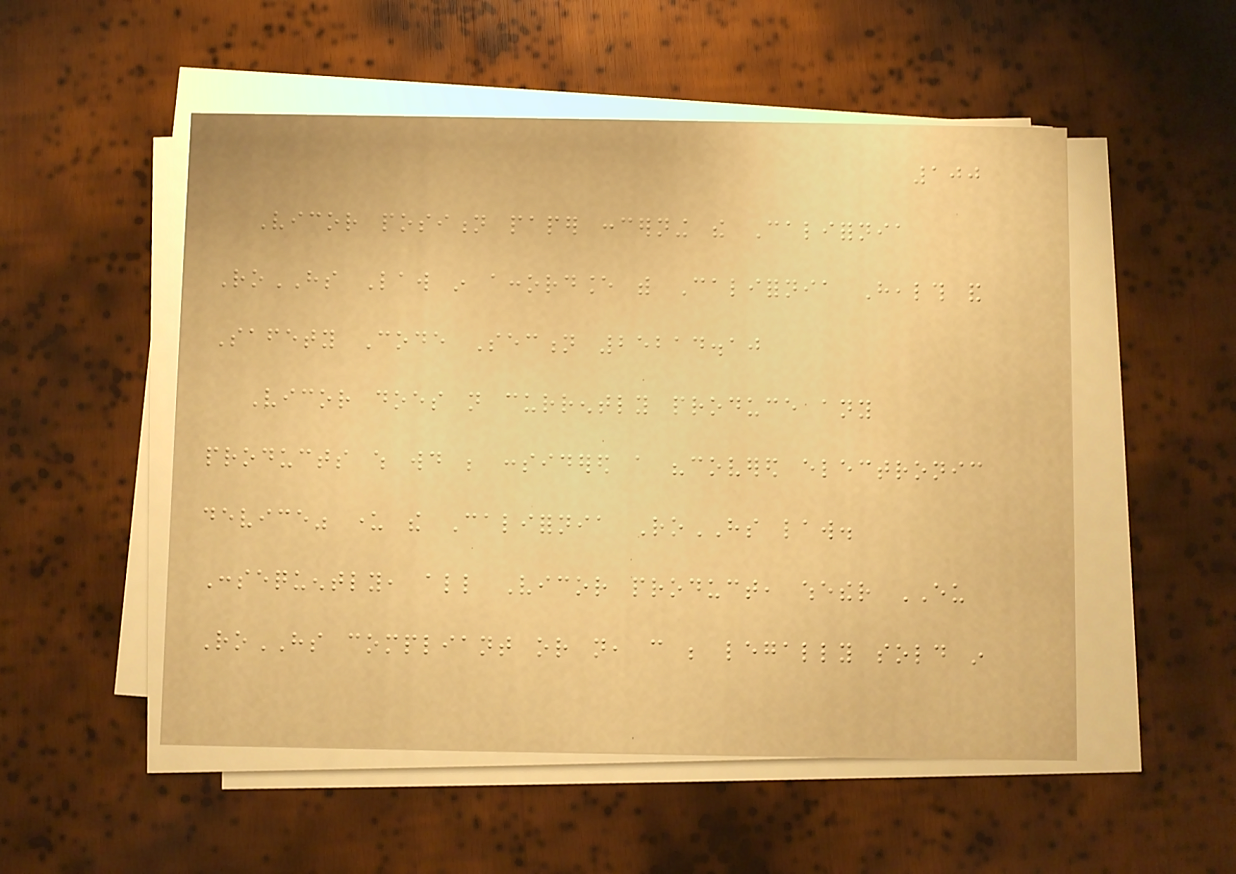100
Vicor position paper concerning the California
RoHS Law in accordance with California Health and
Safety Code Section 25214.10
Vicor does not currently produce any
products which would be considered a "covered electronic
device" under the California RoHS law.
Consequently, all Vicor product, whether EU
RoHS compliant or not, can be legally sold in
